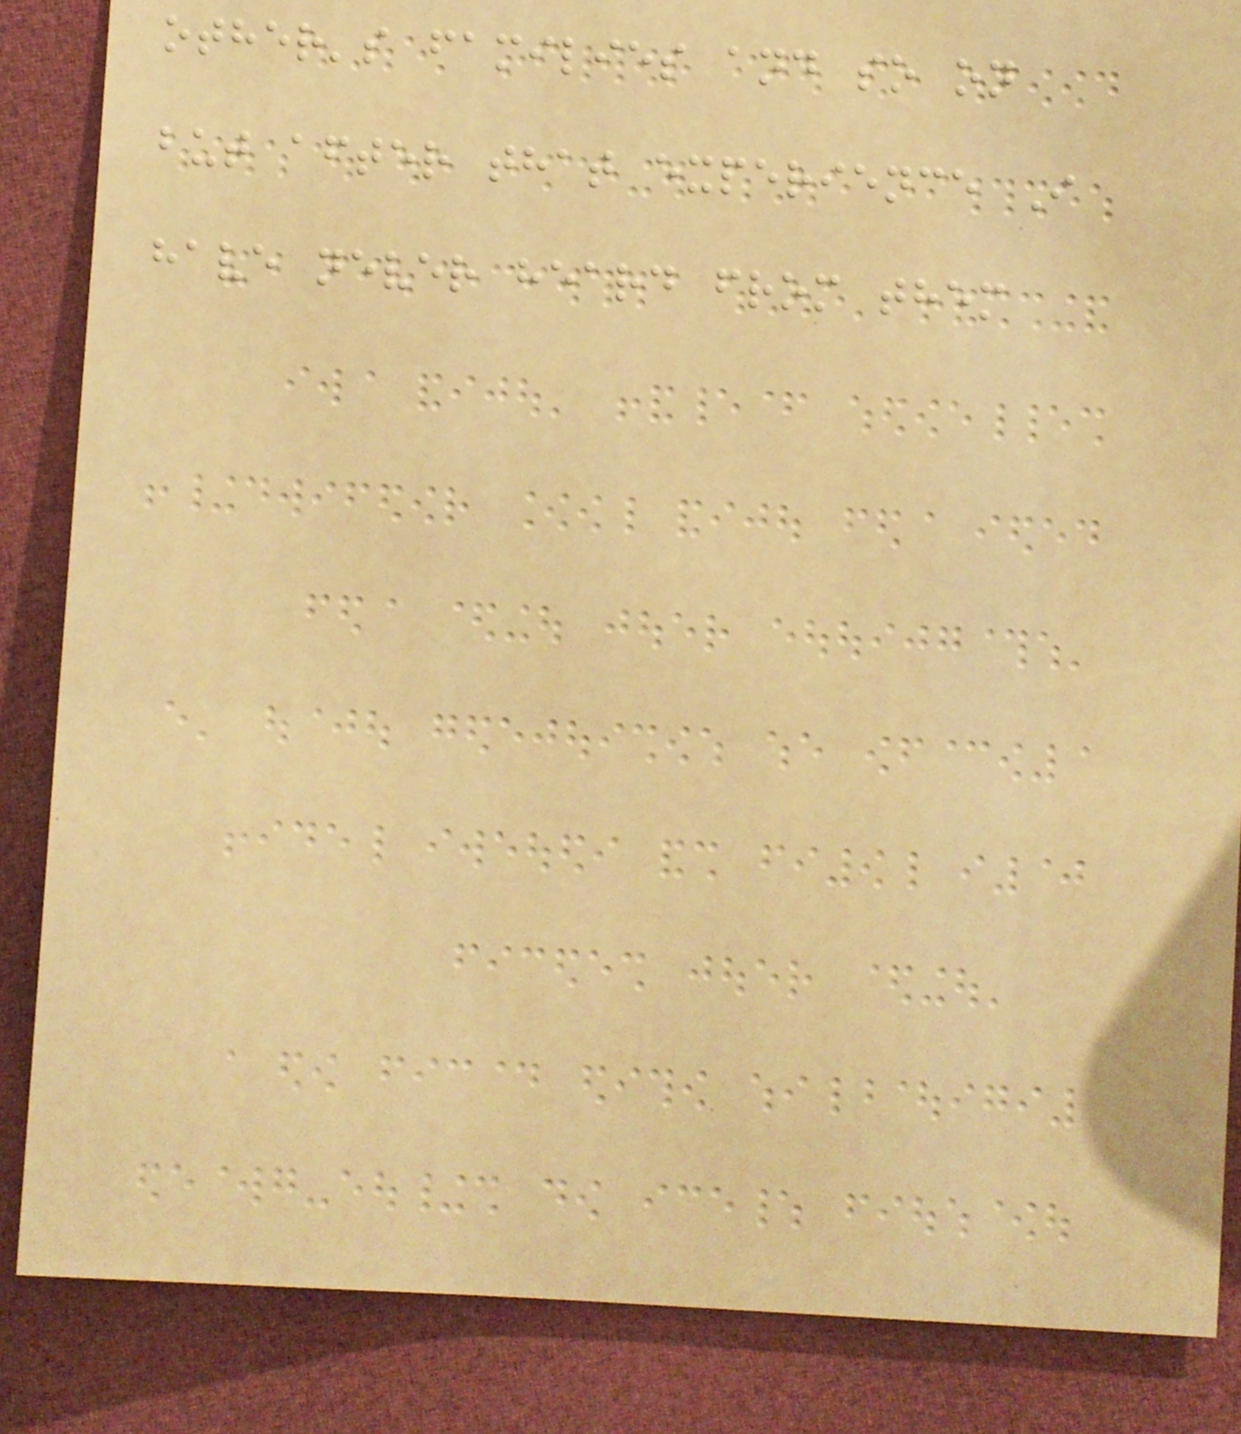other's families and so on
but after that experience I
have never heard from them
